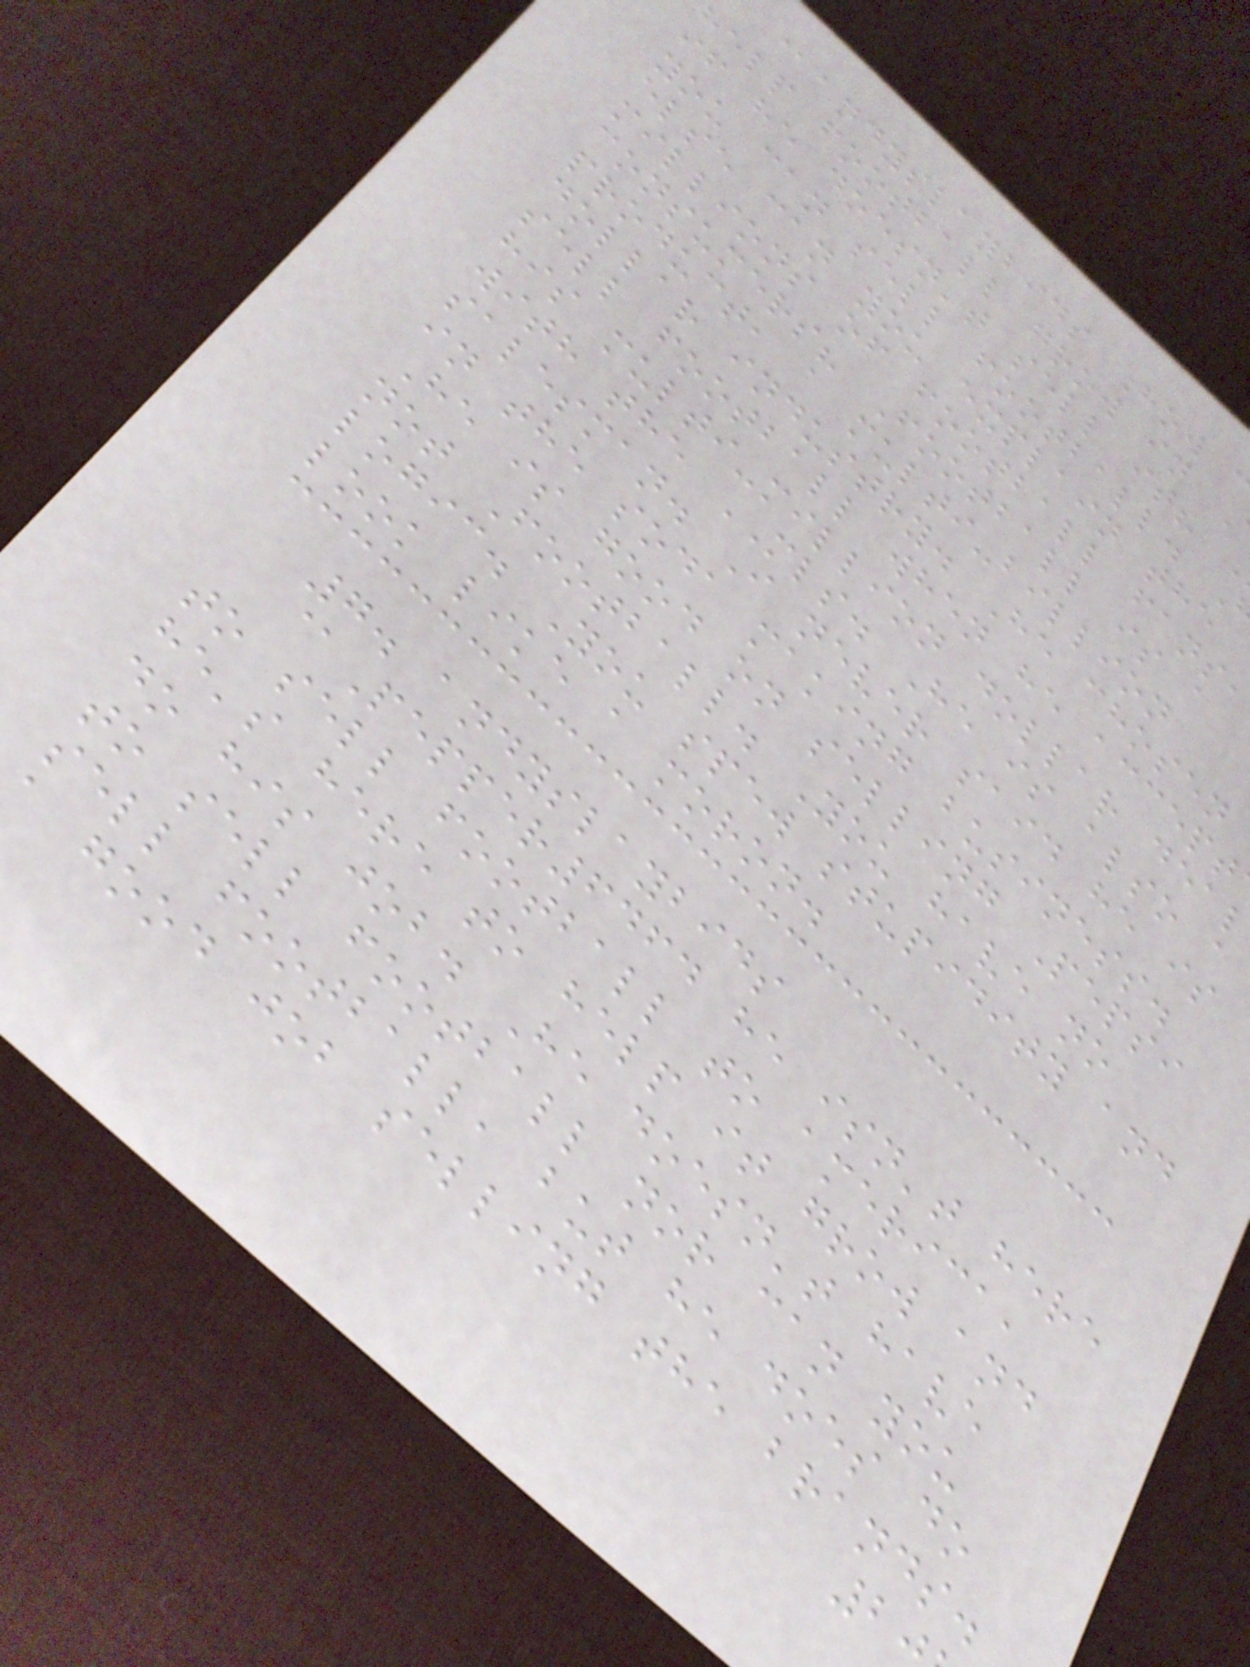@andyslaybids How
help football grow in
if he doesn't sell it?
you can sell football.
else can you explain the
millions of football fans
consumers? Football is a
product, a multi-billion
dollar industry. He chosen
sell football when he accept
his multi-million dollar deal
with the MLS. He is also a
salesman. I never said he is
in the soda making business.
He is good on selling Pepsi
not Football. You have no
logic. You spew stupidity and
look like a moron.
7. andyslaybids
@Pepper6464 he isn't here
to sell football to america,
he's here to help it grow and
do his job. He doesn't have
to sell football nor can you
sell football, but he does do
a good job selling the brands.
